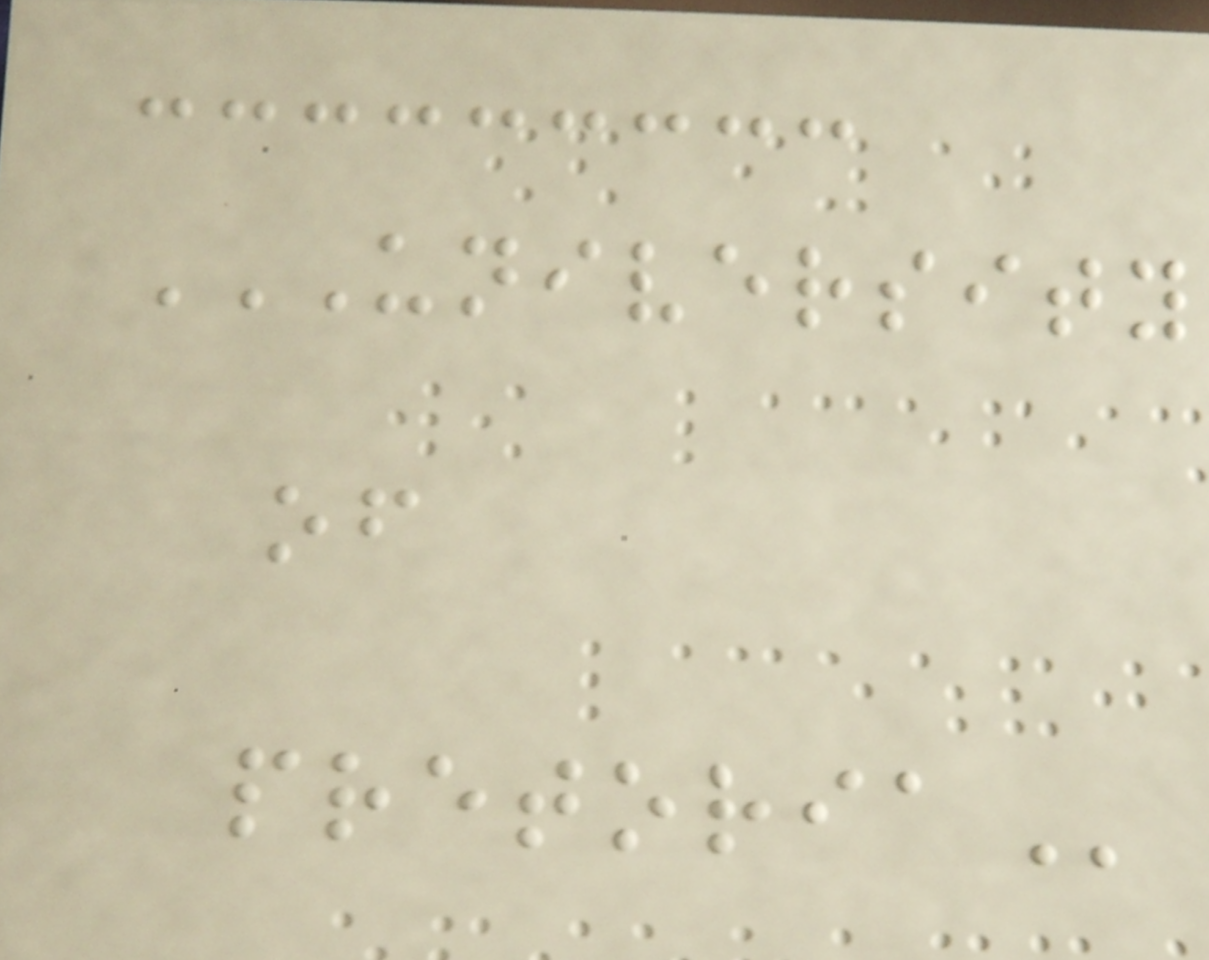UNIVERSITY
OF
PRETORIA
